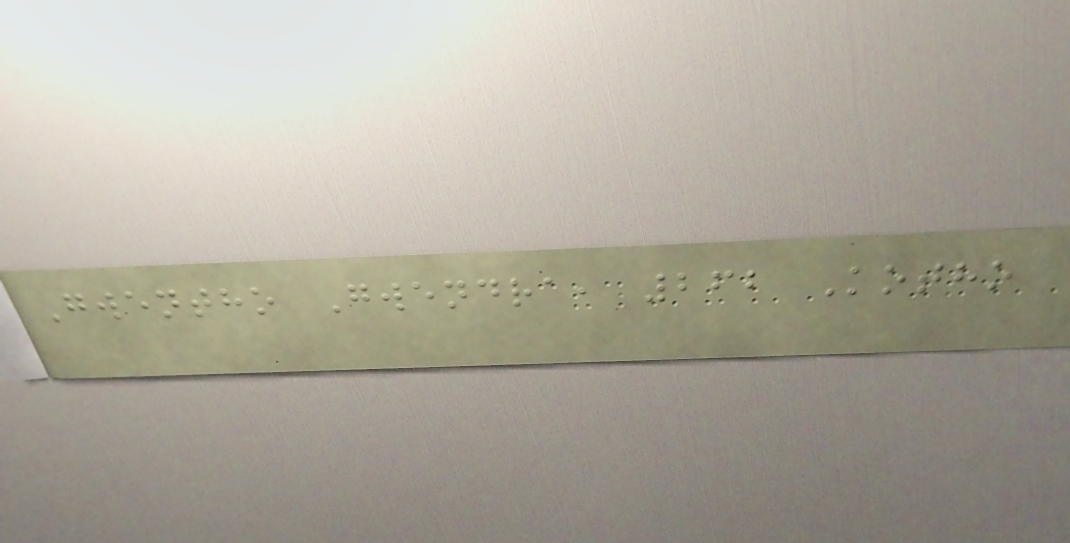Gwentho Gwendra, 262 Kotho
